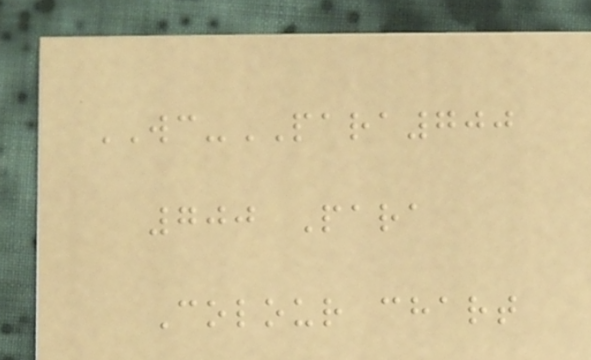WC-PARA700
700 Para
Colour chart
